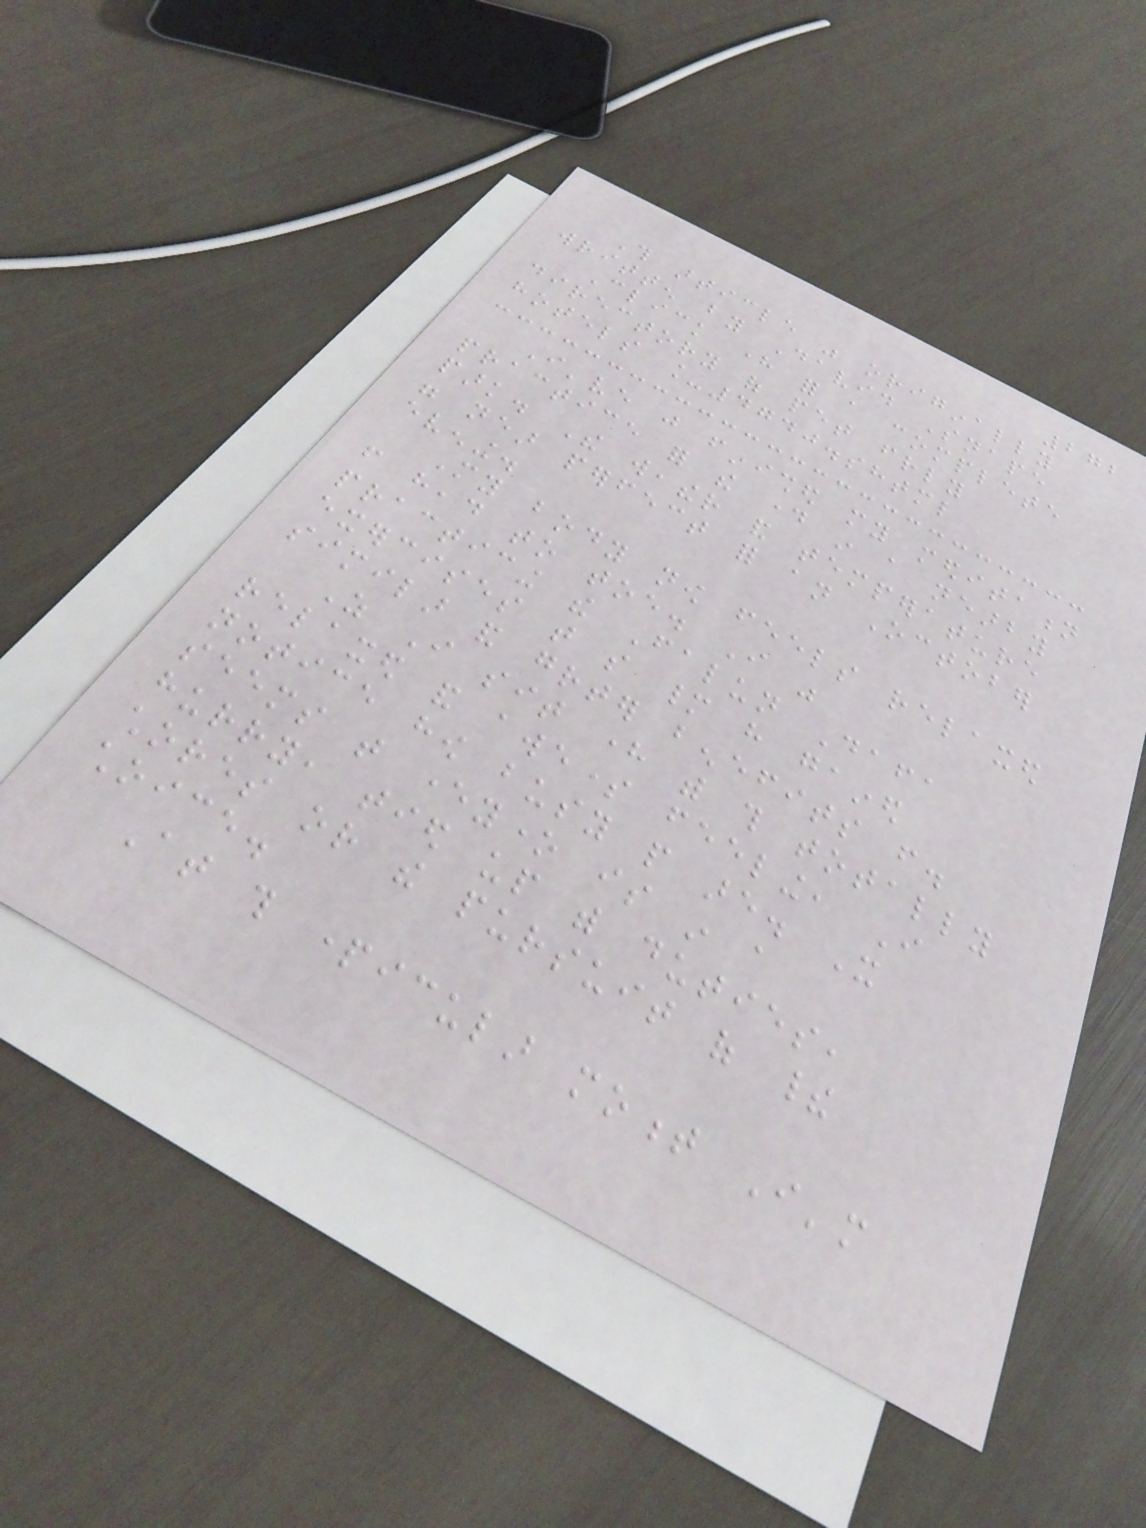272
This article was originally
written by David Snape
Click here for a complete
directory of pet friendly
hotels _4740.shtml
I've just finished my meditation
practice for the day in a nearby
park. The weather and temperature
were near perfect for an October
evening.
My body now feels relaxed
from head to toe. I was
practicing the Falun Dafa
exercises that so many have gained
similar and greater benefits from.
As I sit here with this totally
relaxed and awesome feeling, I
notice how busy people are. It
seems that everyone is in a
hurry, tied up with duties,
chores or the pursuit of their
choice.
At this particular moment I'm
